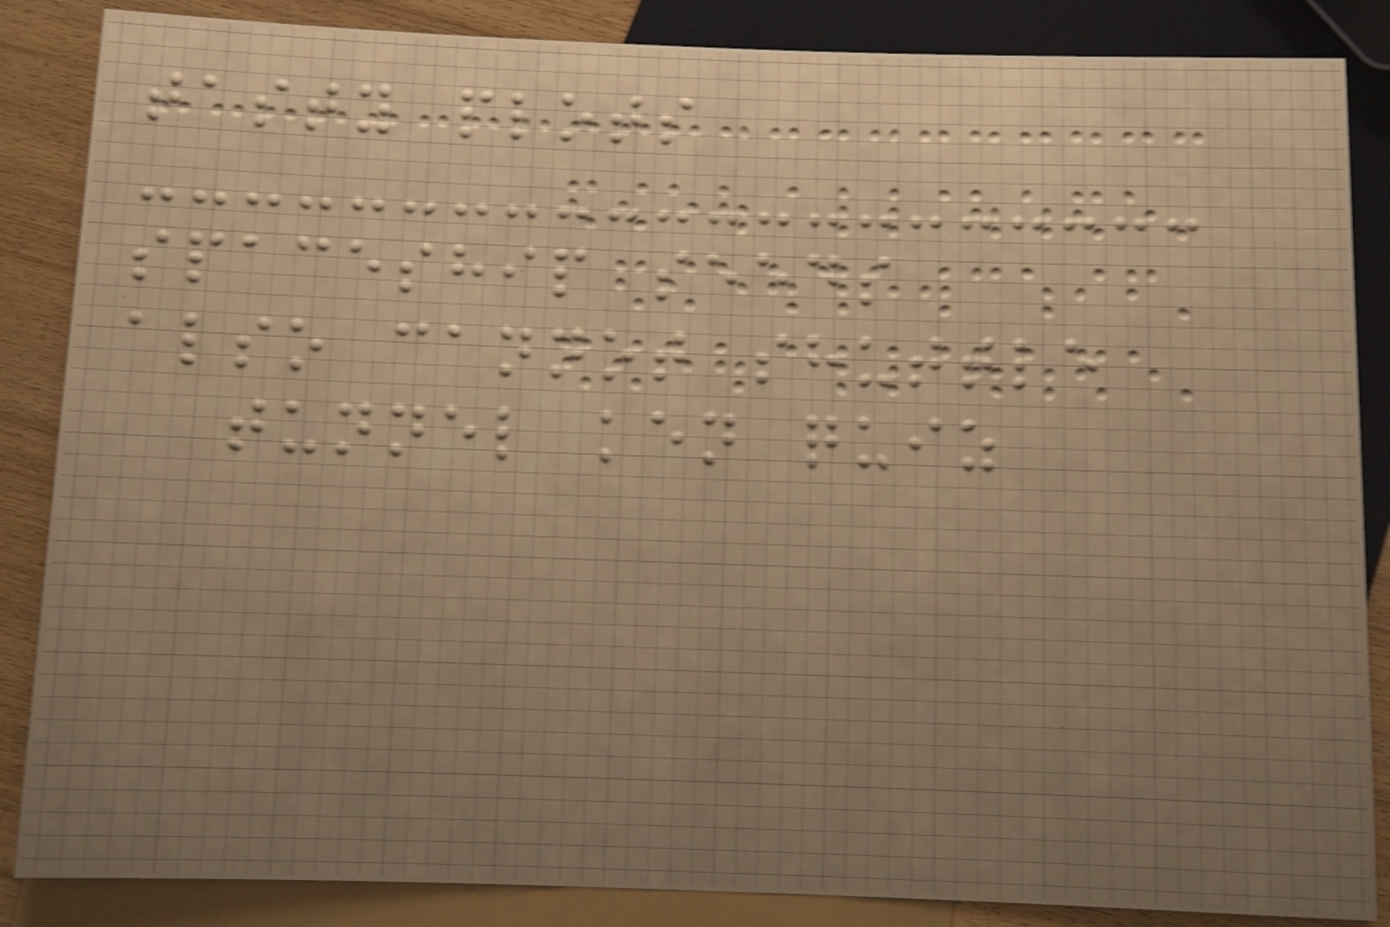tasty plots
spaceship seeds
also cannot shuttle
tunnel ken quiz
